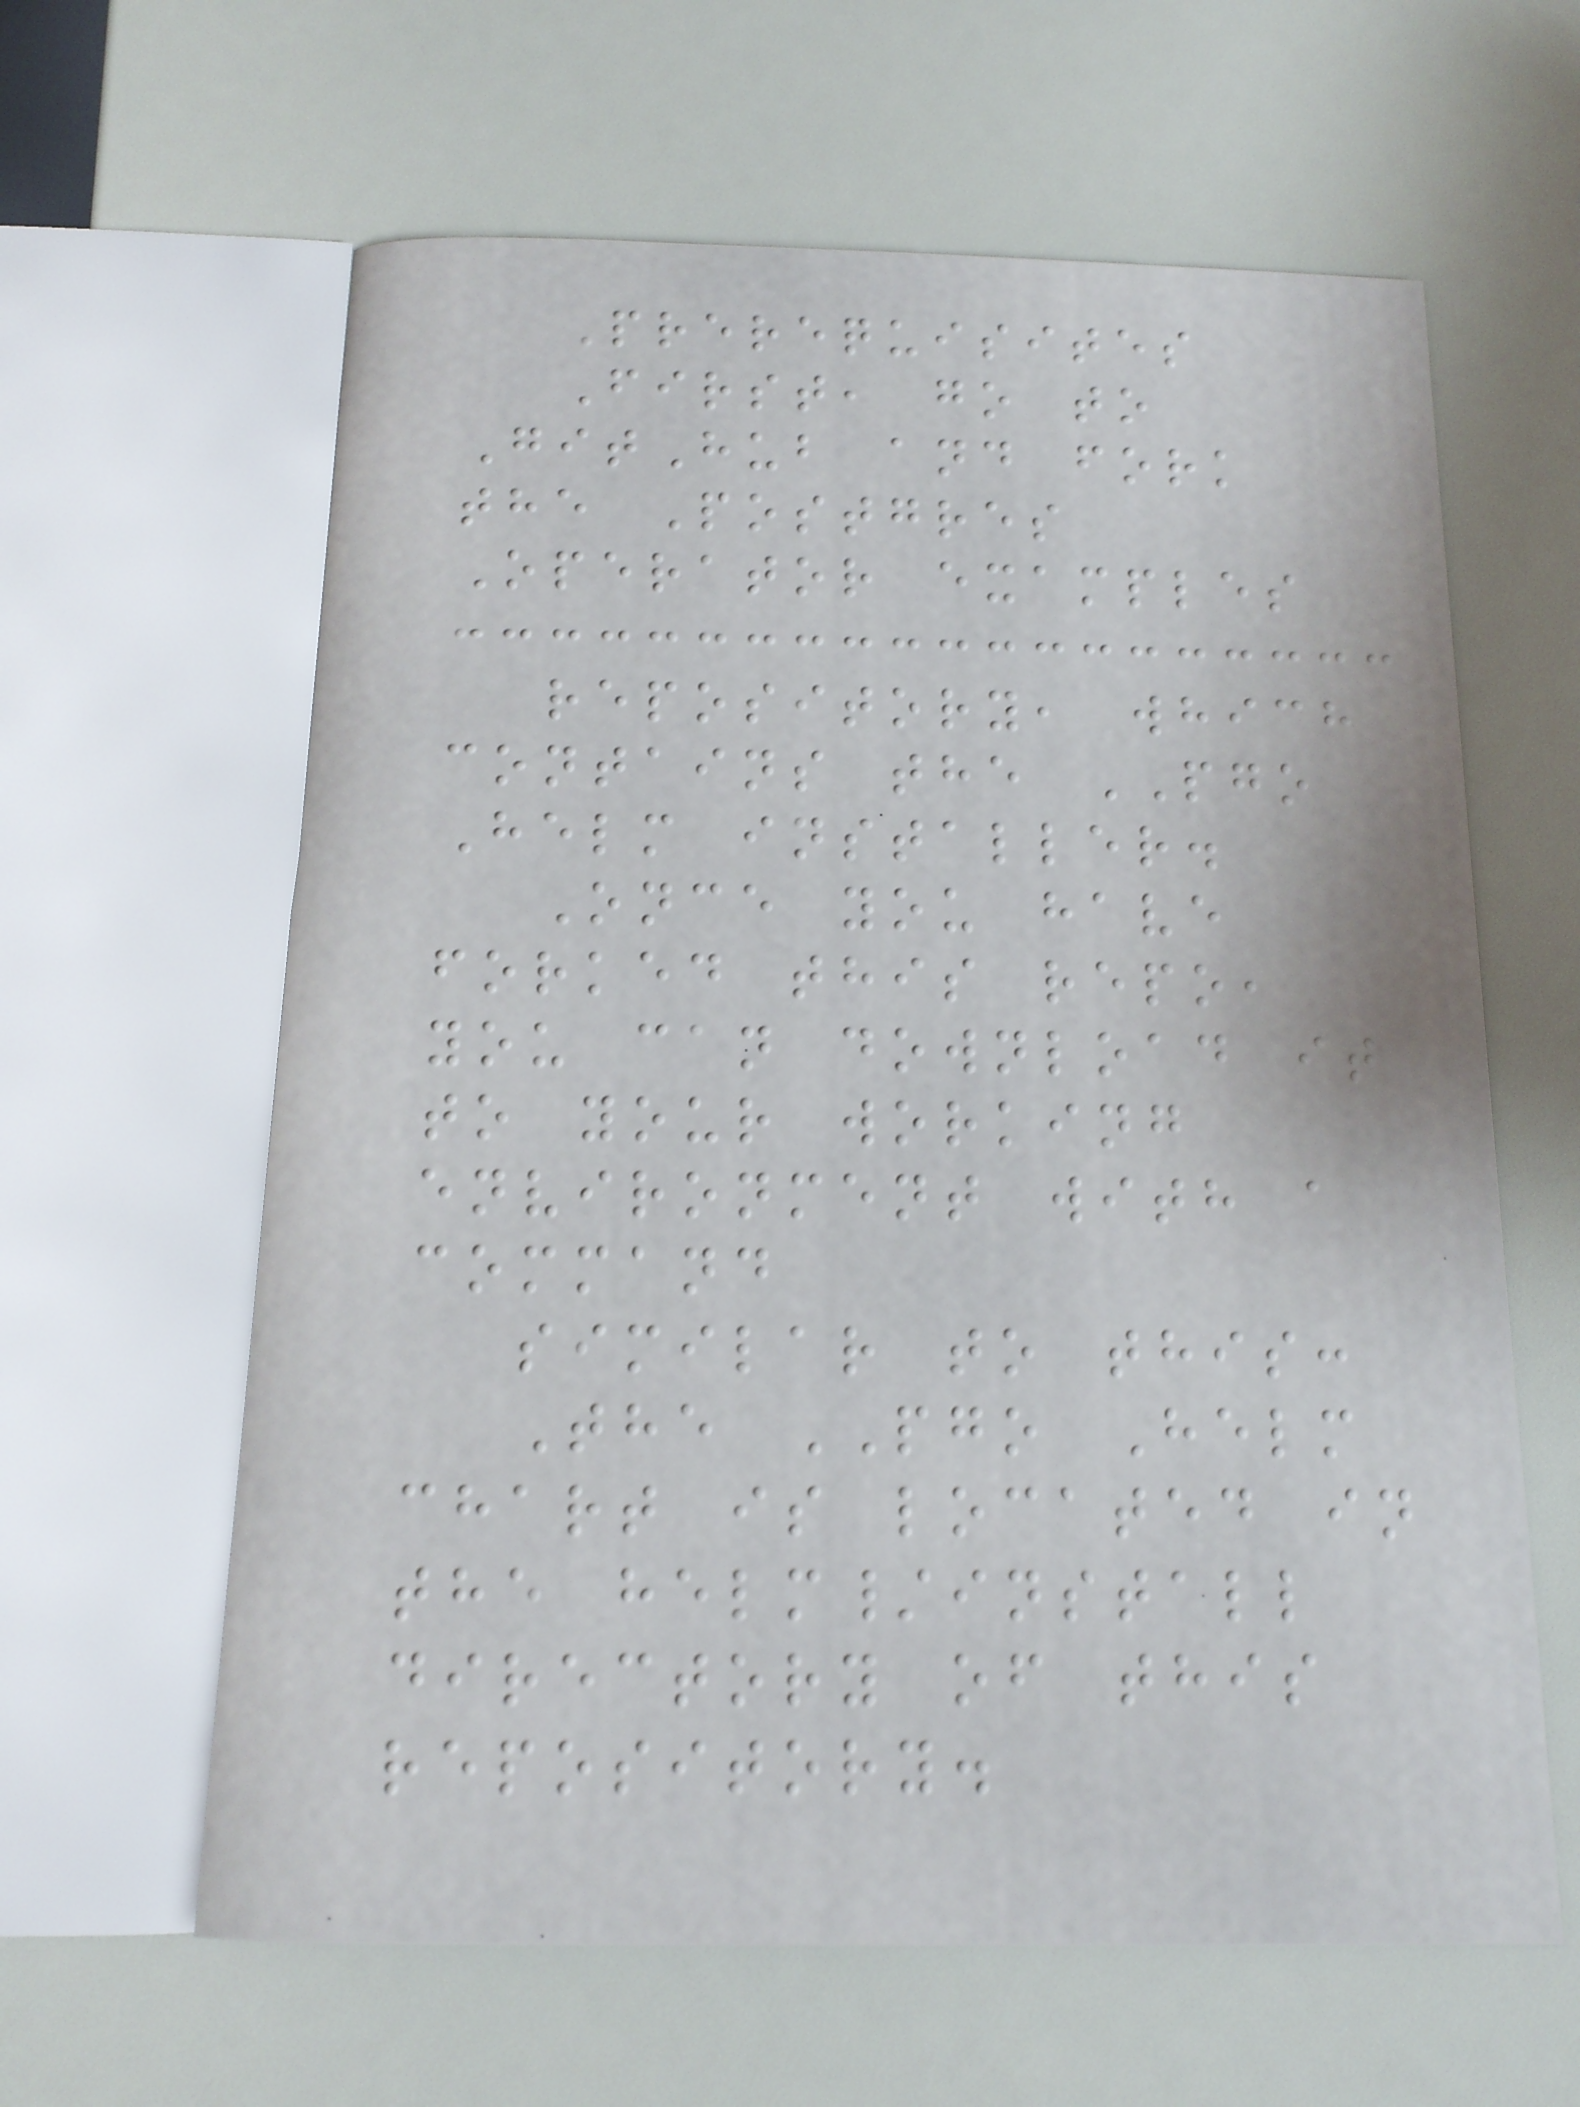Prerequisites
First, go to
GitHub and fork
the Postgres
Operator examples
repository, which
contains the PGO
Helm installer.
Once you have
forked this repo,
you can download it
to your working
environment with a
command
similar to this:
The PGO Helm
chart is located in
the helm/install
directory of this
repository.
